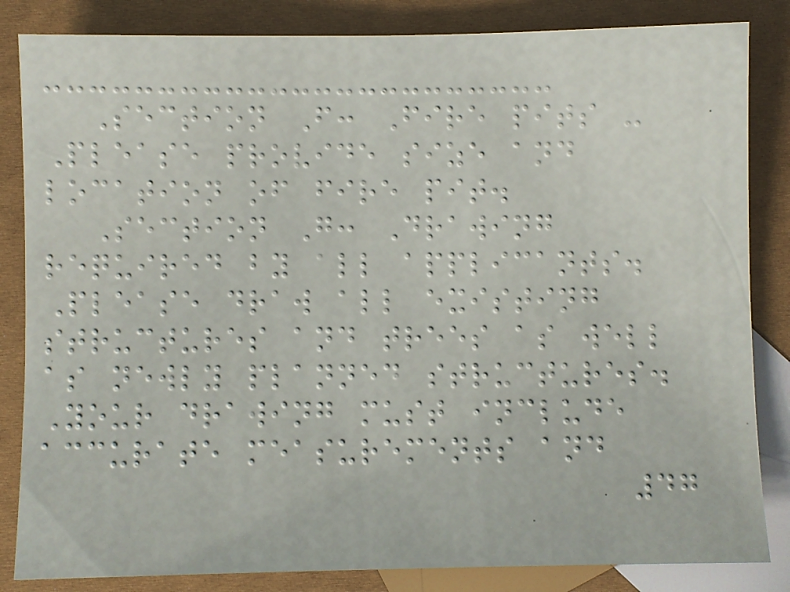Section F: Fire pits -
Please provide size and
location of fire pit.
Section G: Drawing
required by all applicants.
Please draw all existing
structures and trees as well
as newly planned structures.
Your drawing must include
accurate measurements and
47
